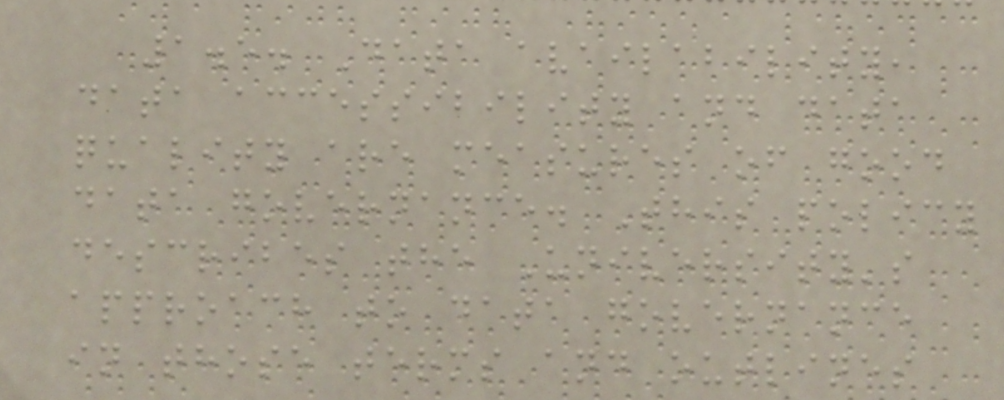1.5. Data availability,
data accessibility and data
quality are measures of good
data governance. This policy
describes the University's
approach to data governance
in those terms and outlines
